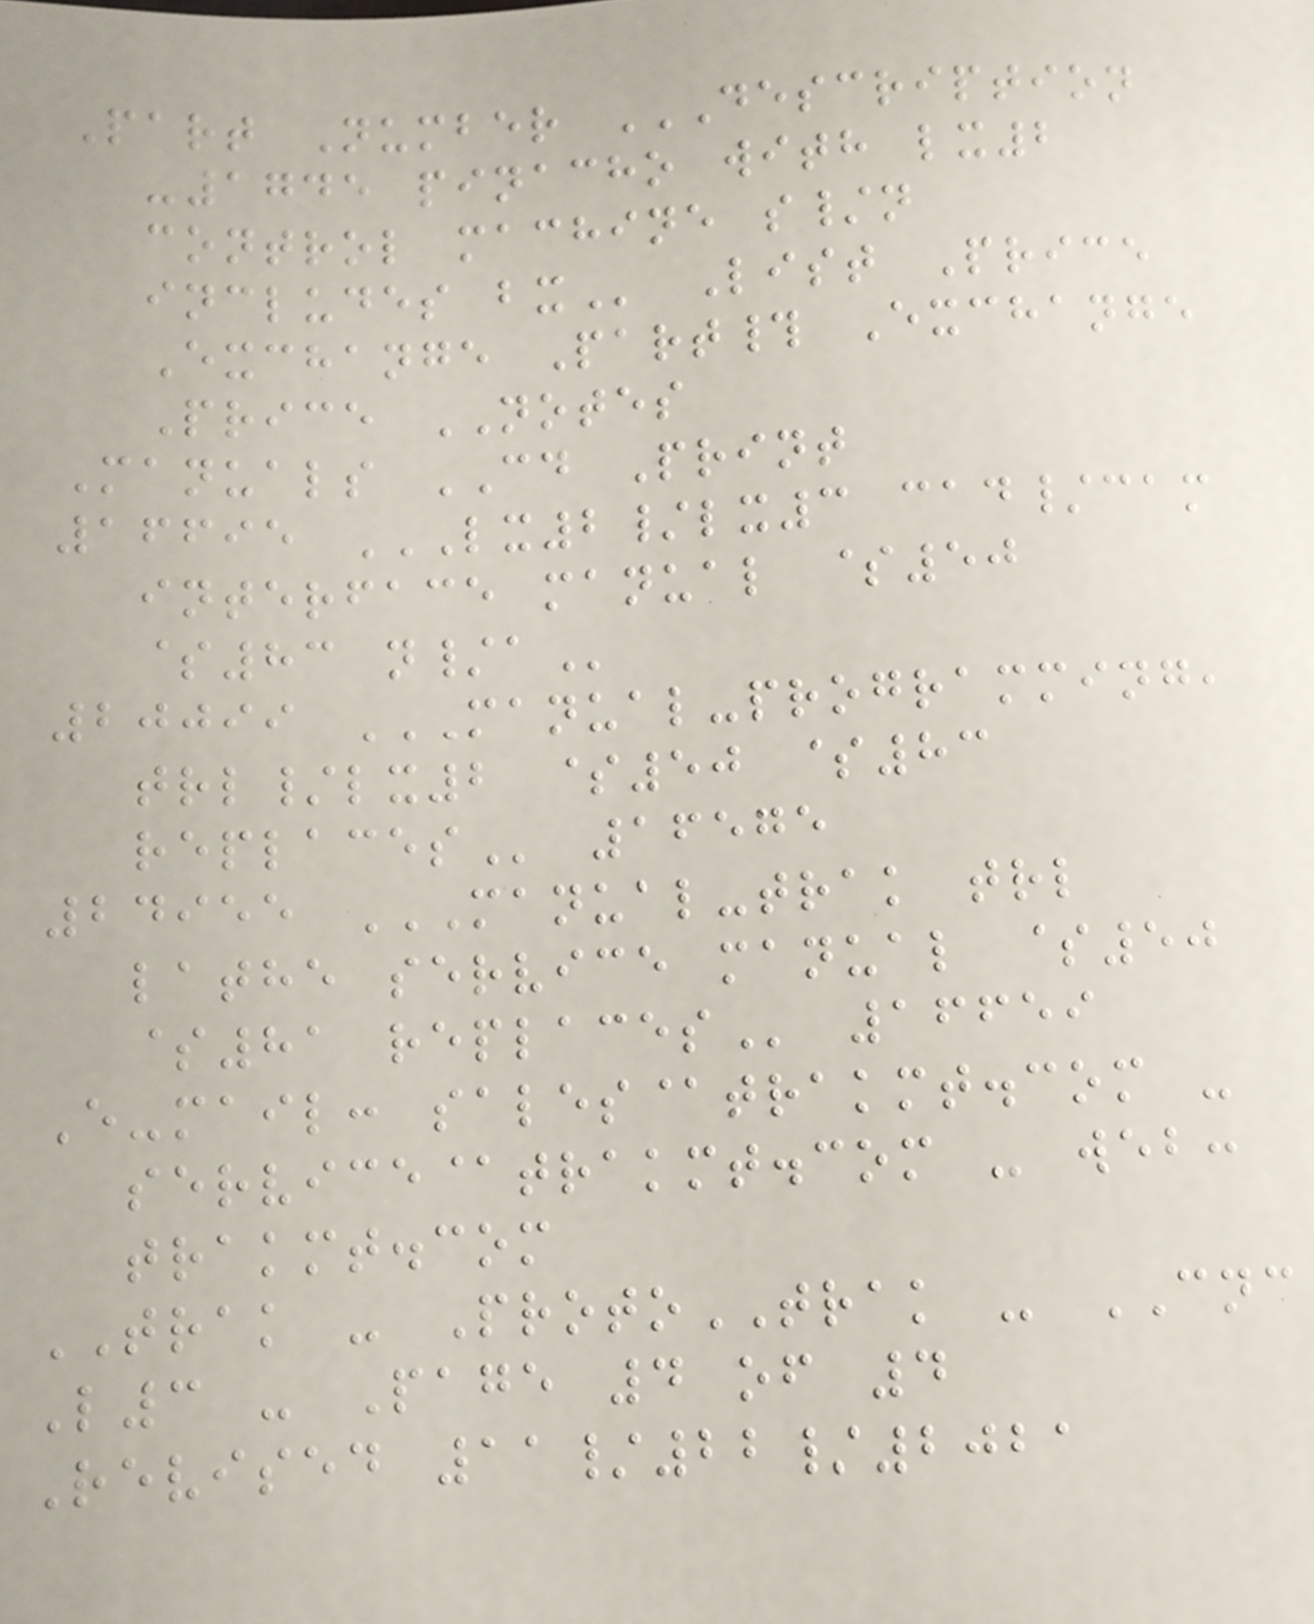Part Number DESCRIPTION
-1745 PINACHO WITH LX2
CONTROL MACHINE S/N
INCLUDES BX List Price
Exchange Part# Exchange
Price NOTES
Manuals CD Print
16695 LX2/LX3 CAD/CAM
INTERFACE MANUAL $50
$83 N/A
20099 MANUAL-PROGRAMMING,
TRL/LX2 $50 $83
REPLACES 16575
24955 MANUAL-TRAK TRL
LATHE SERVICE MANUAL $50
$81 REPLACES 16659
E-mail: sales@trakmt.com -
service@trakmt.com - web:
trakmt.com
TRAK - ProtoTRAK - CNC
L3 - Page 4 of 4
Revised 11/22/2021
